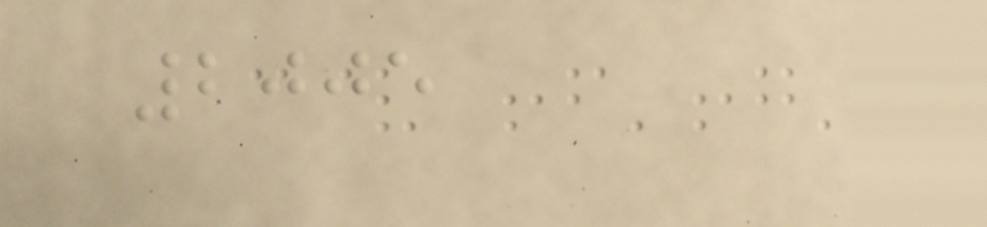2005
